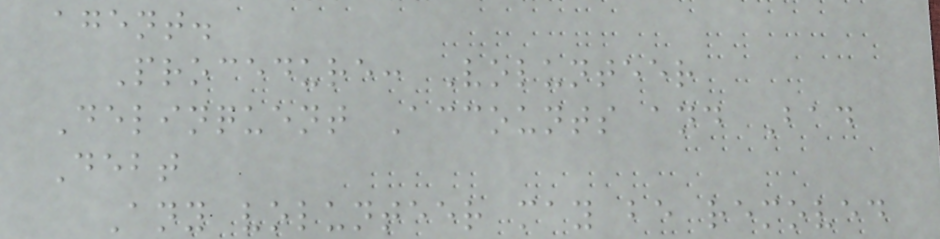agent.
Procedure: Volunteer
Delinquent Accounts and Bad
Debt
Any volunteer may be removed
